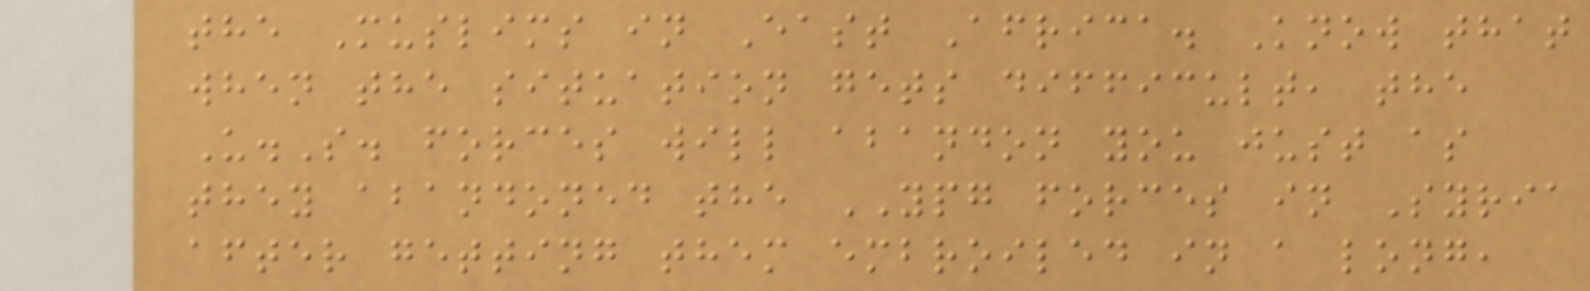the Muslims in East Africa. Know that
when the situation gets difficult, the
U.S. forces will abandon you just as
they abandoned the YPG forces in Syria
after getting them embroiled in a long,
